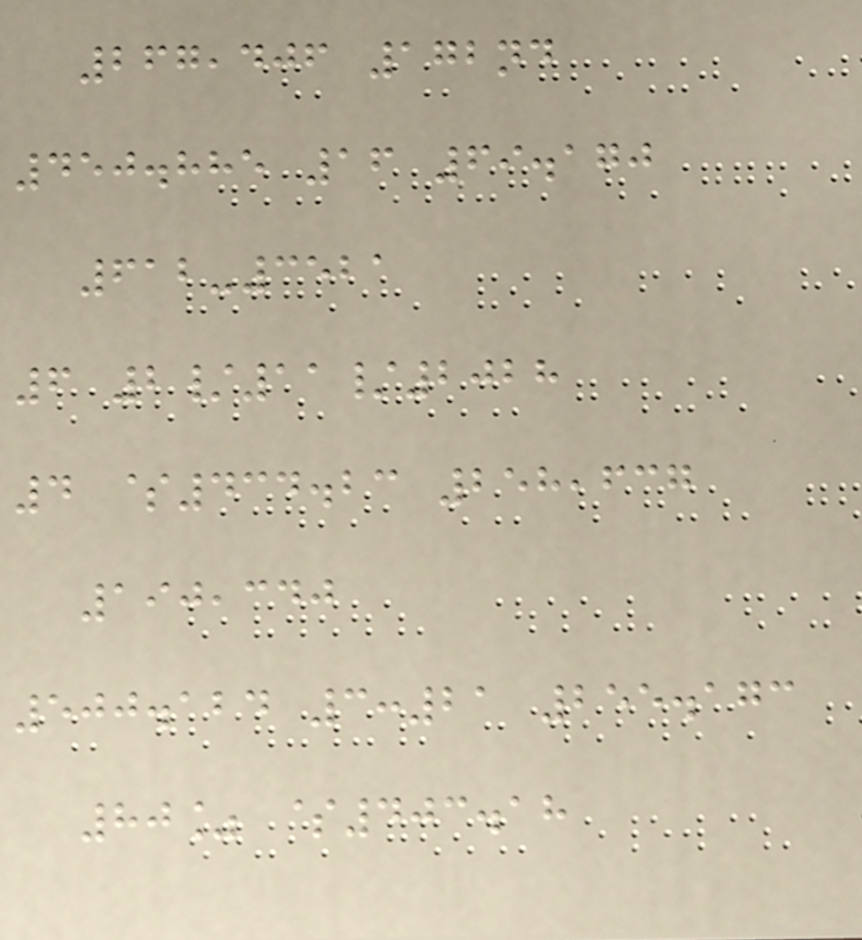267,406 172nd
450.885 16 69.170
612-3521
6 2/11/2028
4 $434.23 258,637
190,340
500.124 3:21 255.173
80% $403.18
